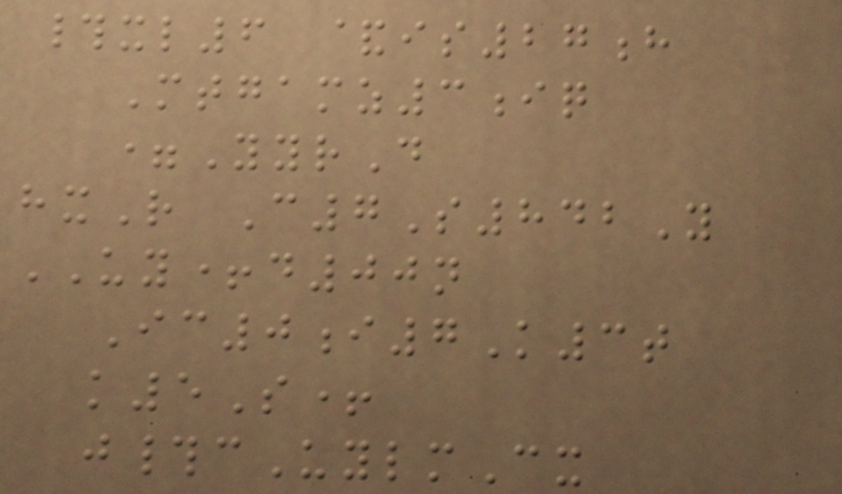#xl6 &is27h
Mtgamz3iq
=YyrD
hxR C7S842Y
UY+d00n
Ic0i7K3t
k5S+
j#cUylmCx
